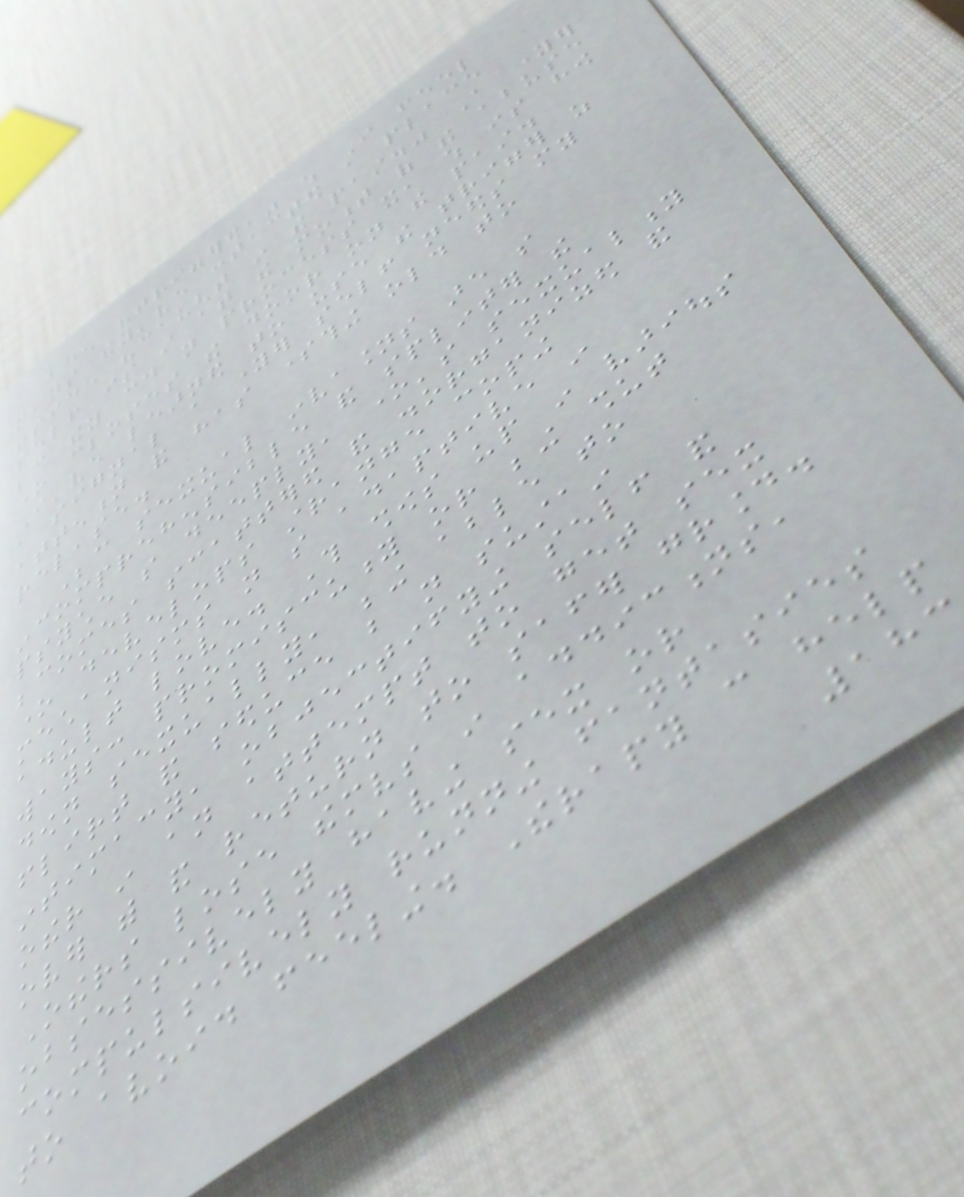been "triggered," which I feel
means they've contacted a place
inside "caught in the past." A younger
self is still at the moment of the abuse
because they could not process it, which is how
one closes the door on the past.
I've learned to use the trigger as
a signal a younger self needs my
attention and has something old to
release.
Because sexual invasions are so
incomprehensible and splinter the
psyche so deeply, one's sexuality
becomes scattered and disorganized and
one develops strange coping
mechanisms not so adaptive in
adult love. This shows up in various
ways: promiscuity or being shut
down sexually, being able to
flirt and seduce but not sustain
intimacy, objectifying self and
other in an attempt to get sex
over with and return to safer ground.
Others lose themselves in addictions,
obsessively having sex or
compulsively running fantasies
to avoid feeling. Therapy can help
183
